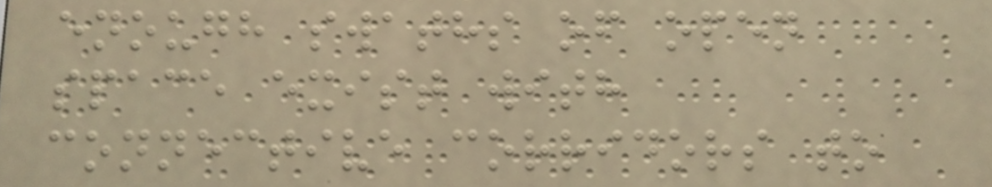enough swaths of open
space exist with
connective corridors to
